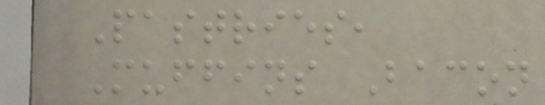Pastries,
Muffins Bacon
